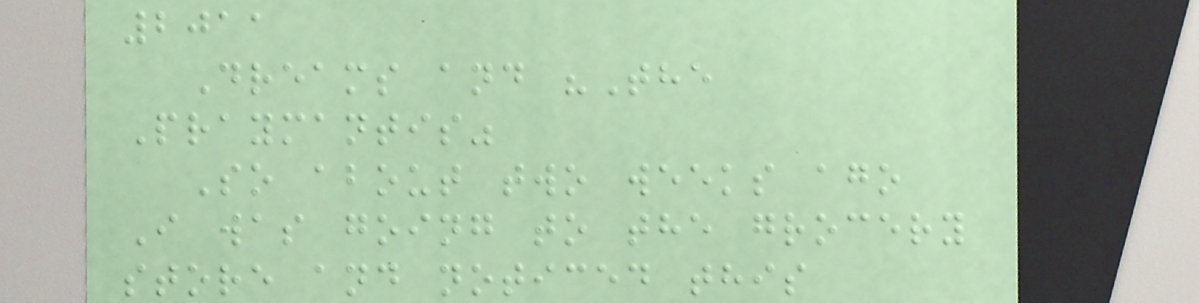2011
Dreams and "The
Praymantis"
So about two weeks ago
I was going to the grocery
store and noticed this
